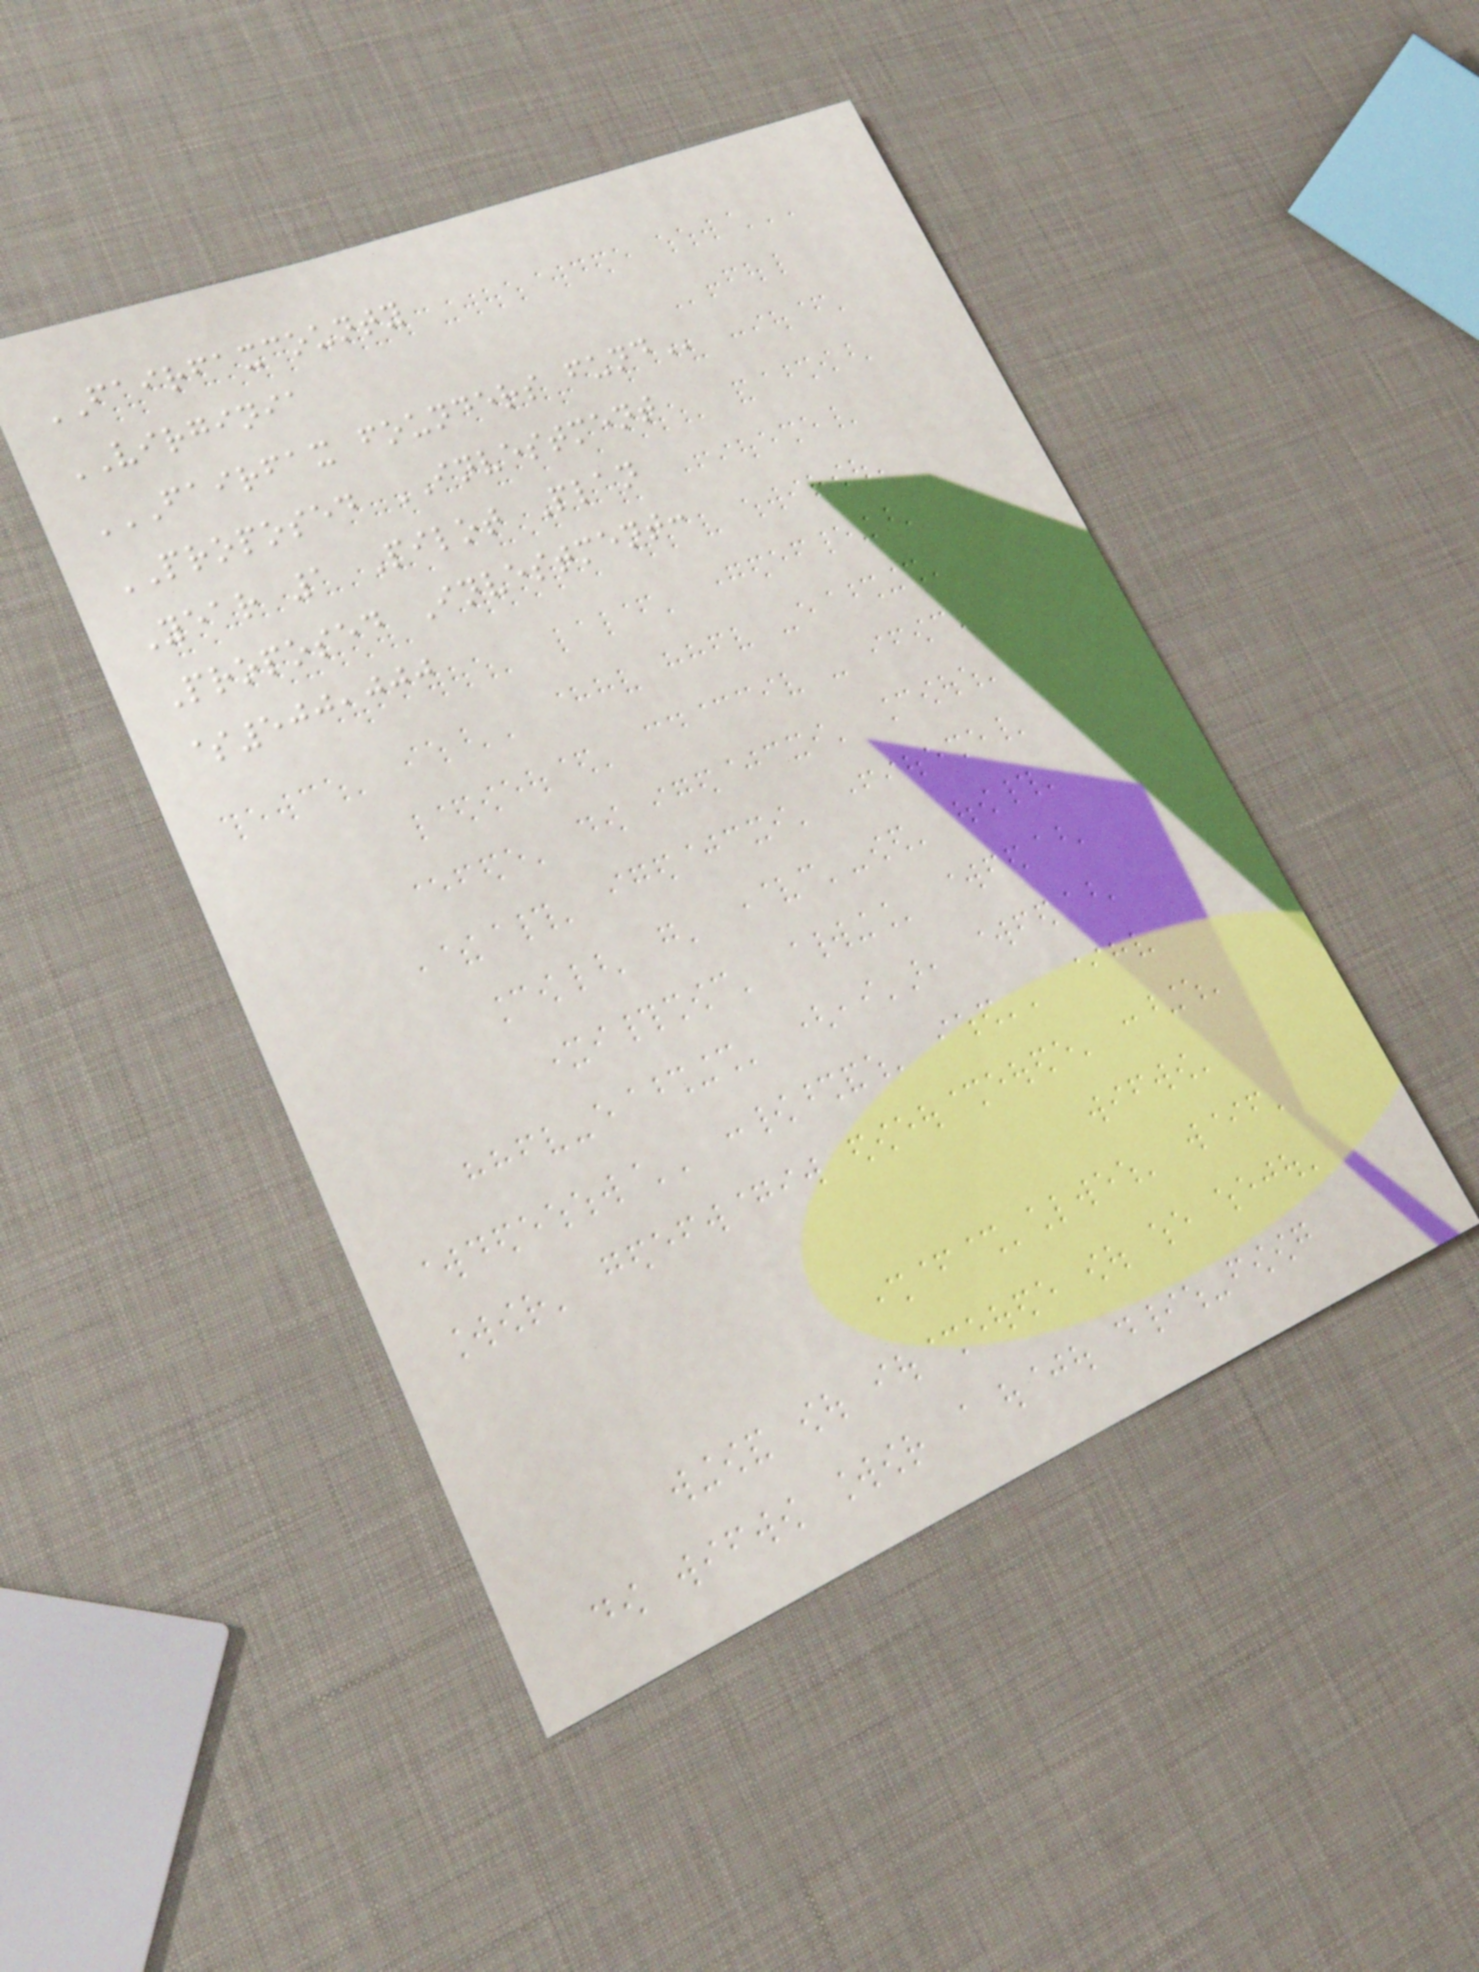FAIRFAXCOUNTY
VIRGINIA
FAIRFAX FOUNDERS FUND
PROPOSED INVESTMENT
Year 1 Pilot Plan
Proposed Investment:
$500,000
